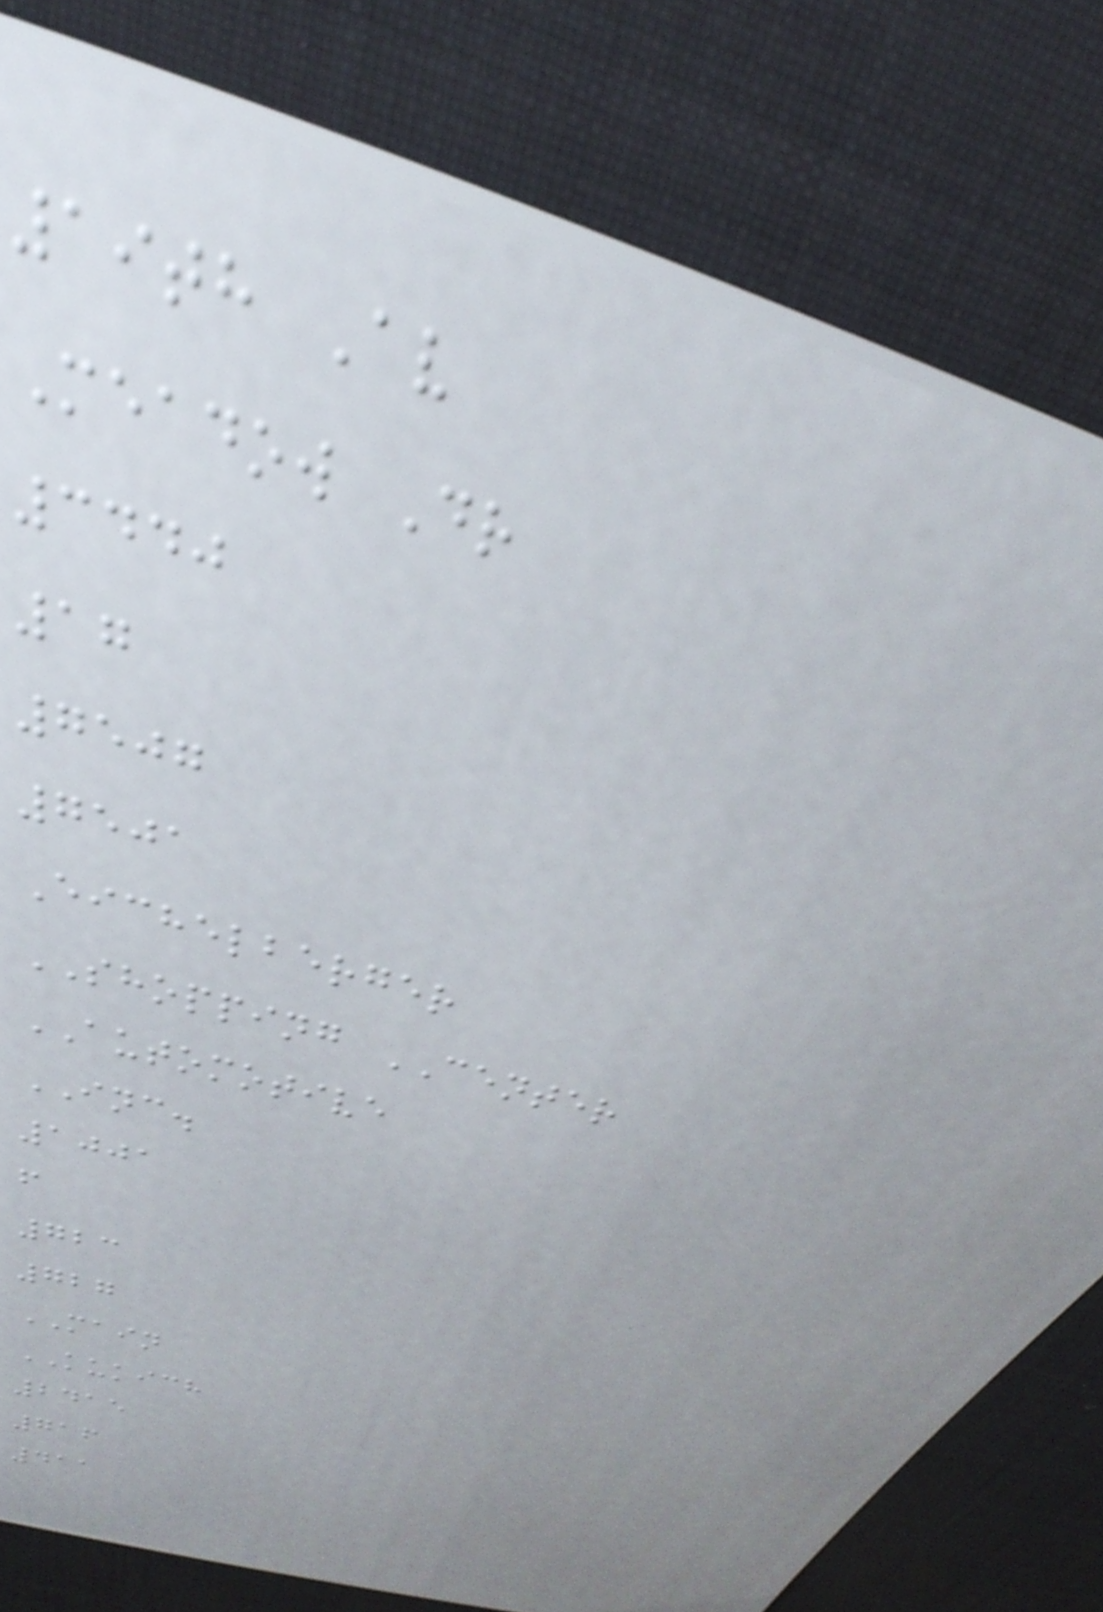19th Av
Meadow Dr
3440
17
7507
7501
Eichelberger
SHOPPING CENTER
AUTOMOTIVE
INC.
1001
f
723
727
MAIN
KUKICH
2415
716
411
